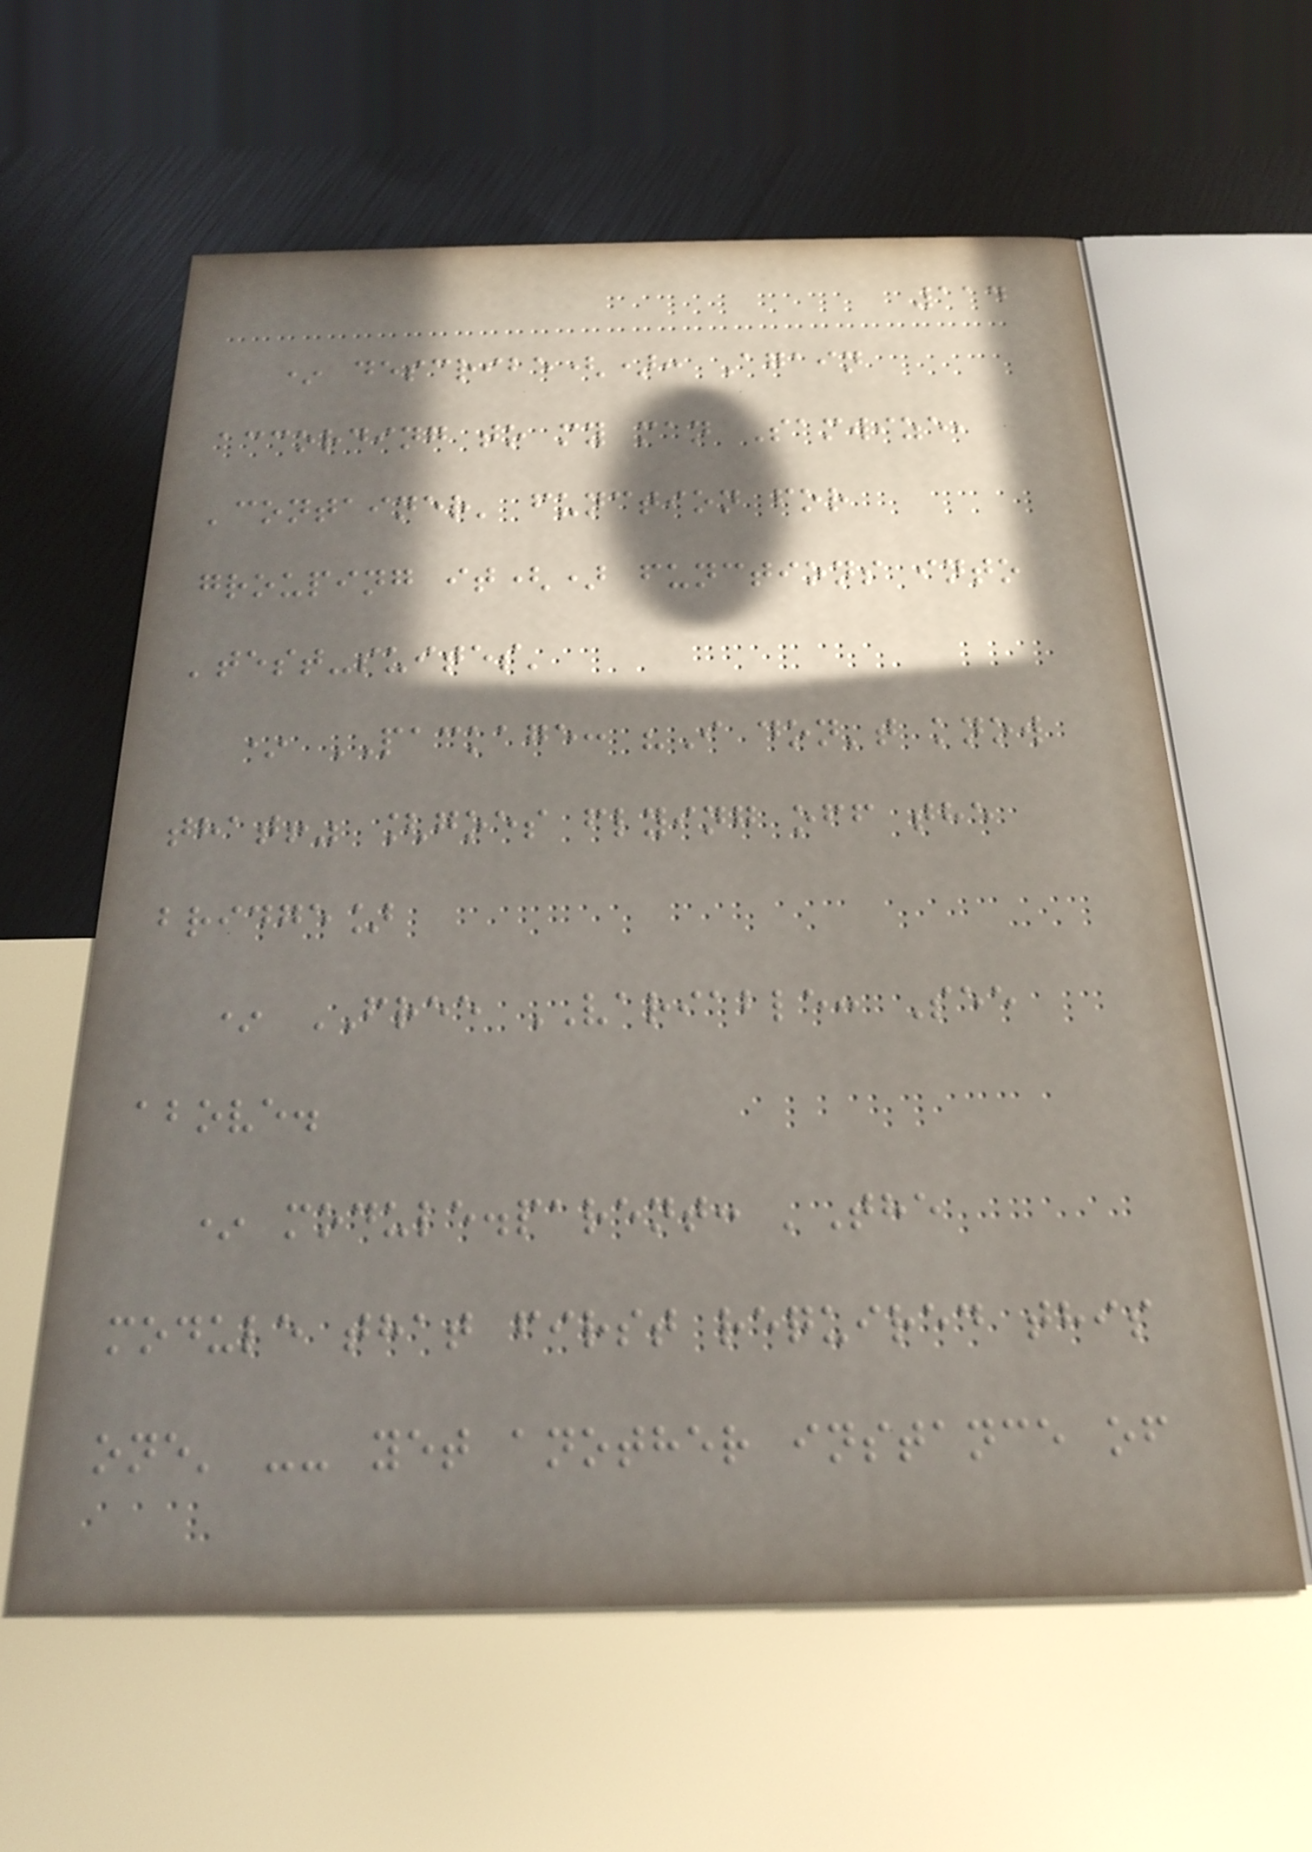114
* describe(): Again
according to my man Samwize,
'container' function for
grouping it() functions into
'test-suites'
* PACKAGE: "I don't know
that!" [goes flying off the
bridge]
* FREE VARIABLE: See
above.
* module.parent: 'The
module that first required this
one' -- yet another instance of
